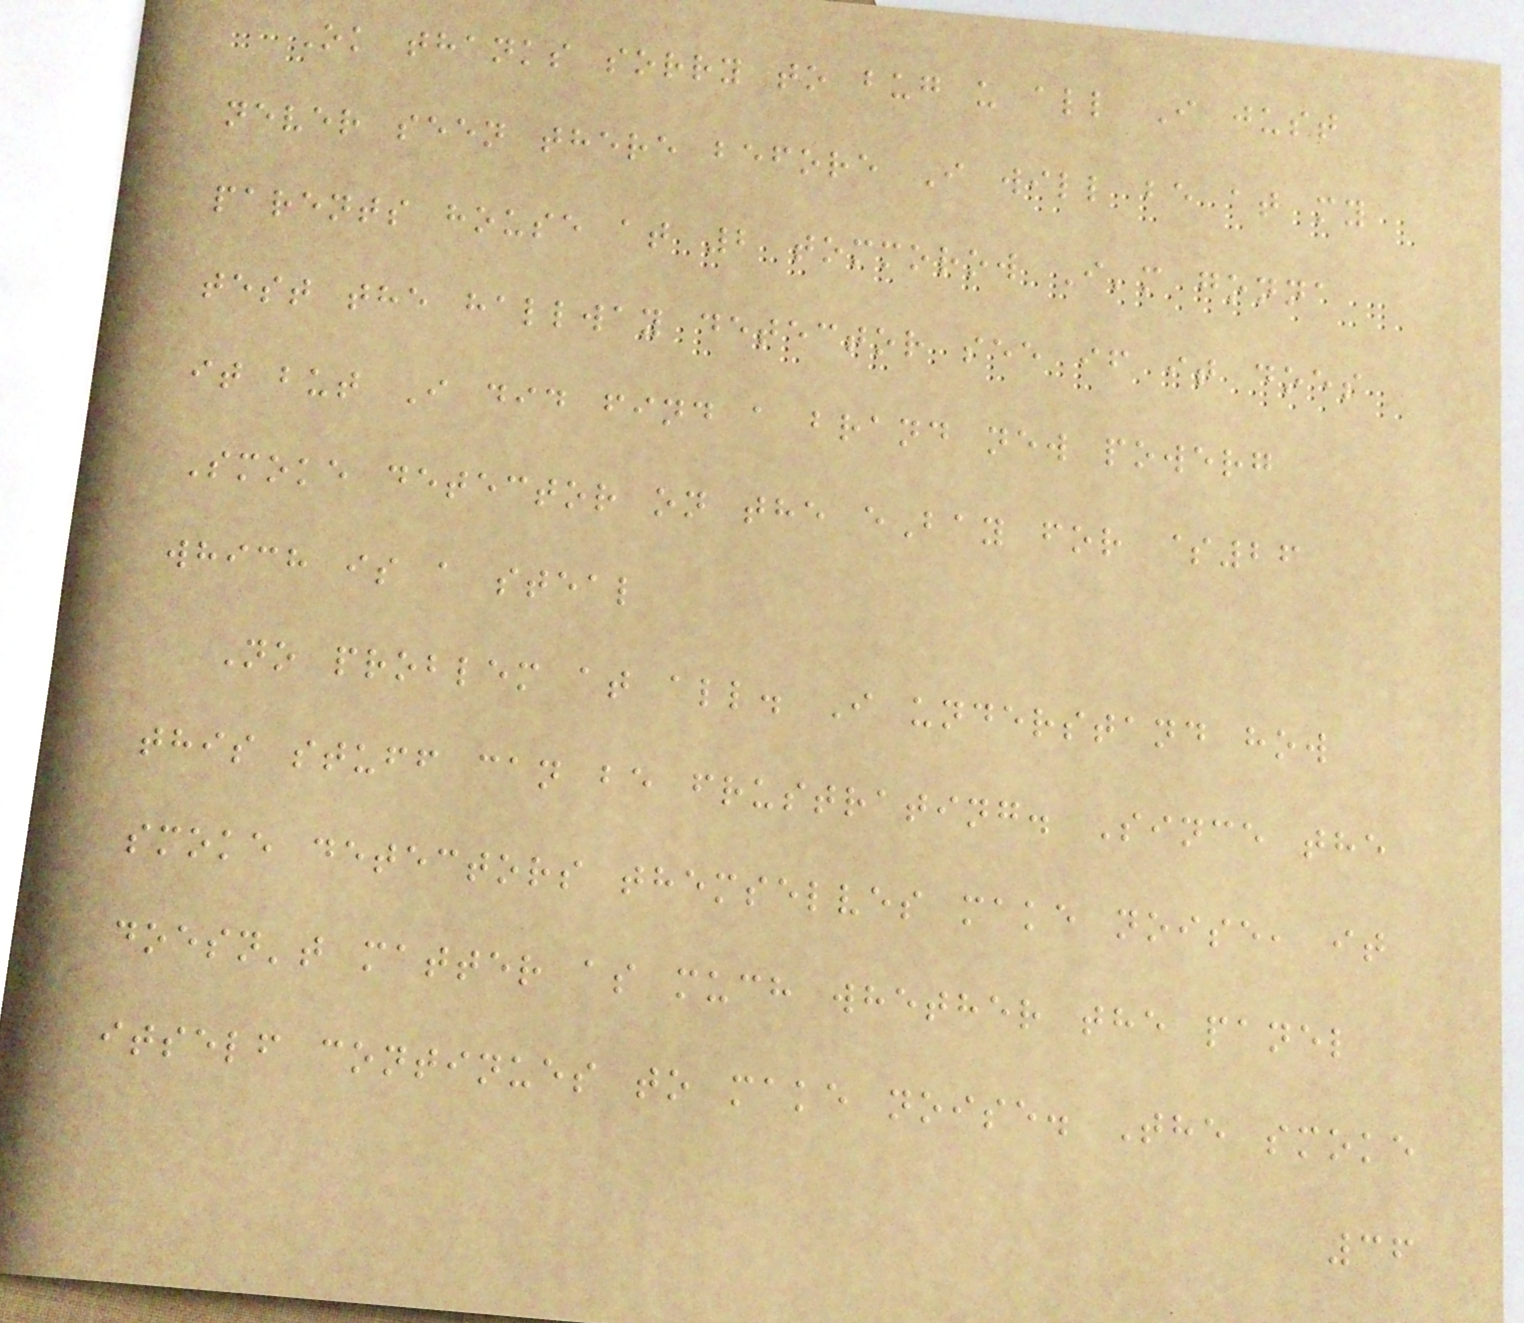Ok thanks sorry to bug u all I just
never seen there before I will be at my
parents house at 2 tommorow I'm gonna
test the hallway detector see if it does
it but I did find a brand new powerg
Smoke detector on the eBay for $26
which is a steal
No problem at all. I understand how
this stuff can be frustrating. Since the
smoke detectors themselves make noise, it
doesn't matter as much whether the panel
itself continues to make noise. The smoke
36
